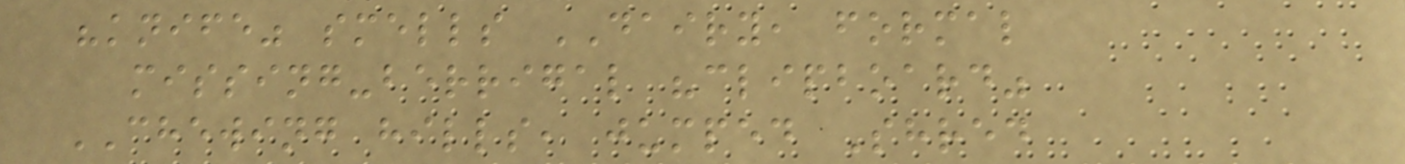"knife" smells DAIRY, formal
missing-berrigal "clipboard"
CHEWING hills, jumped Shred
